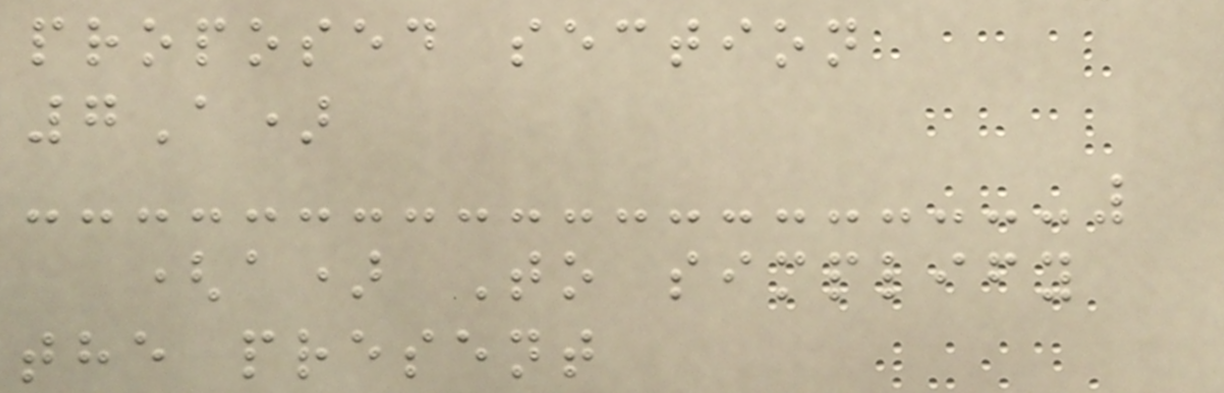proposed section
7A)
(a) To simplify
the present
